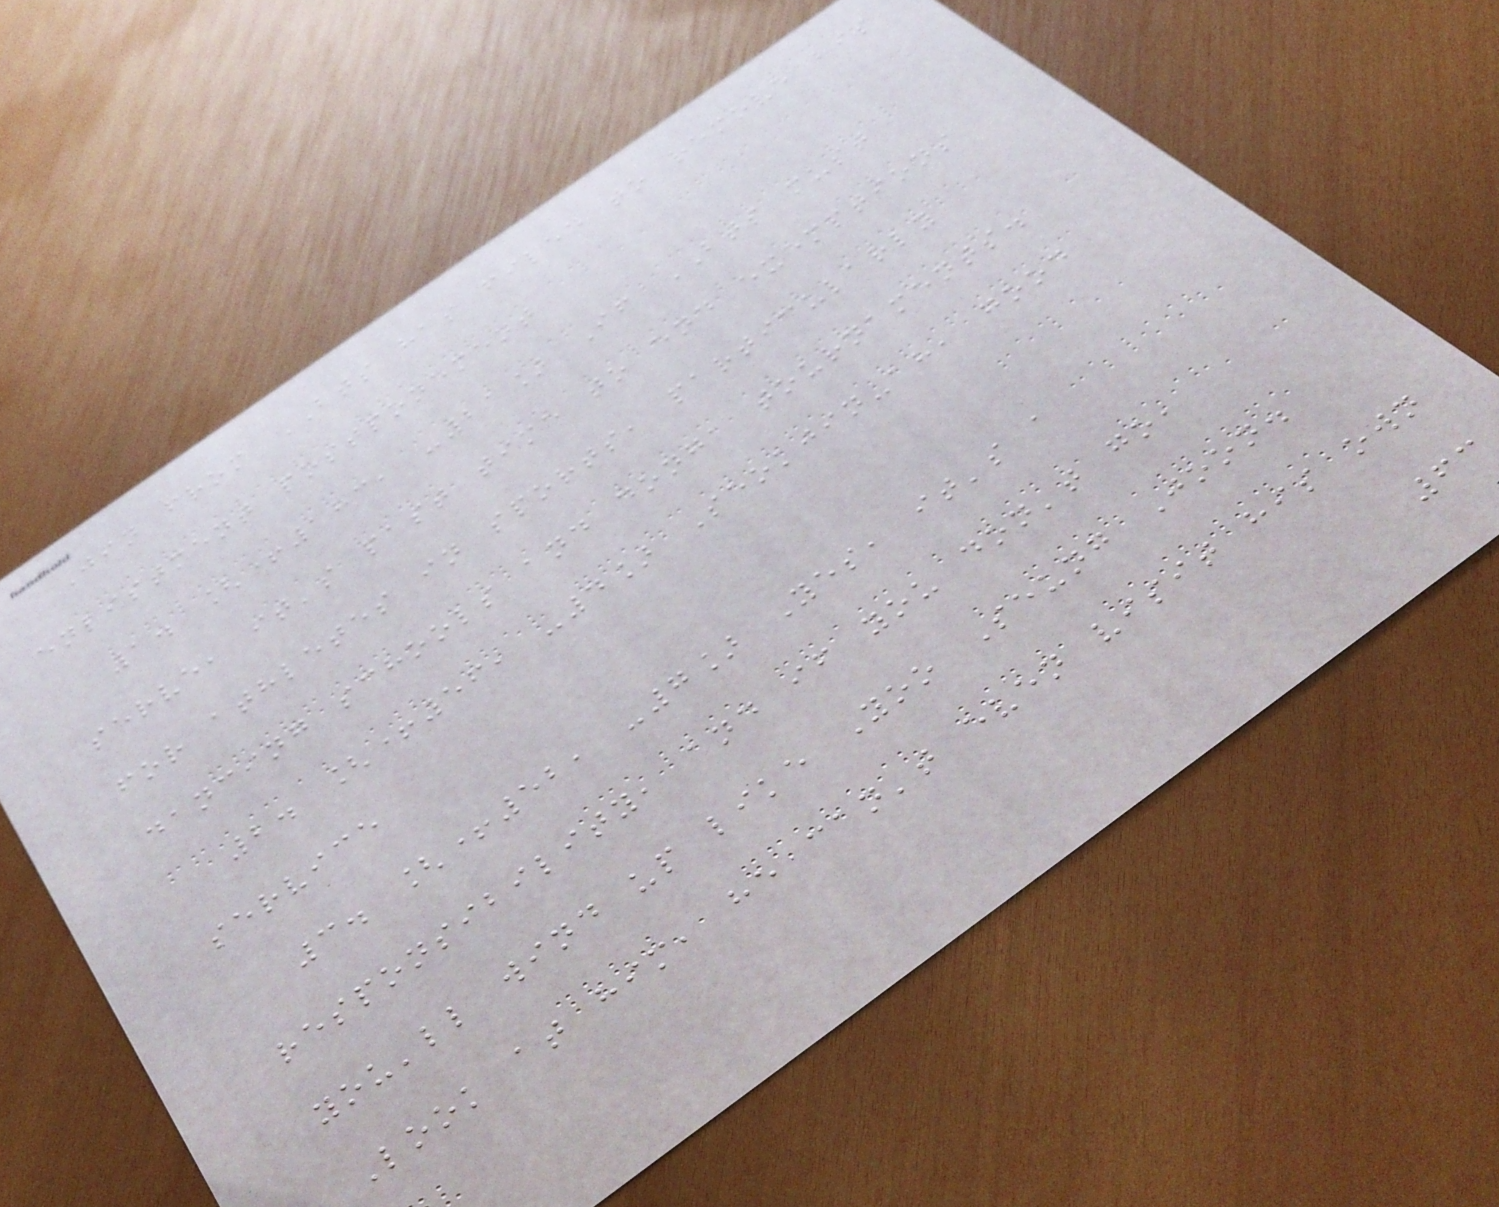Jin from BTS has filed to remove his
enlistment postponement
1. [+183, -21] If BTS must
serve, it's past time to end exemptions
for athletes in sports, particularly
dancing schools and donga tournaments.
2. [+56, -4] Seokjin-ah, good
service
3. [+52, -7] Yes, it's a
responsibility, and if you don't go,
you'll wind up like Yoo Seung Joon.
Look at him, he can't even visit his own
63
